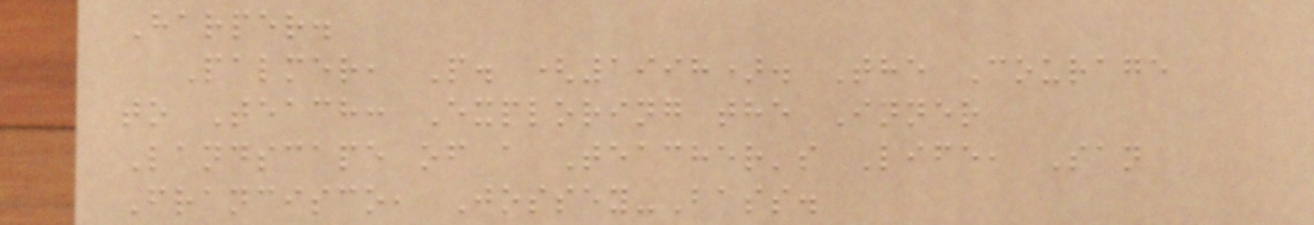Harper.
Palmer, P. (1998). The Courage
to Teach: Exploring the Inner
Landscape of a Teacher's Life, San
Francisco, Jossey-Bass.
